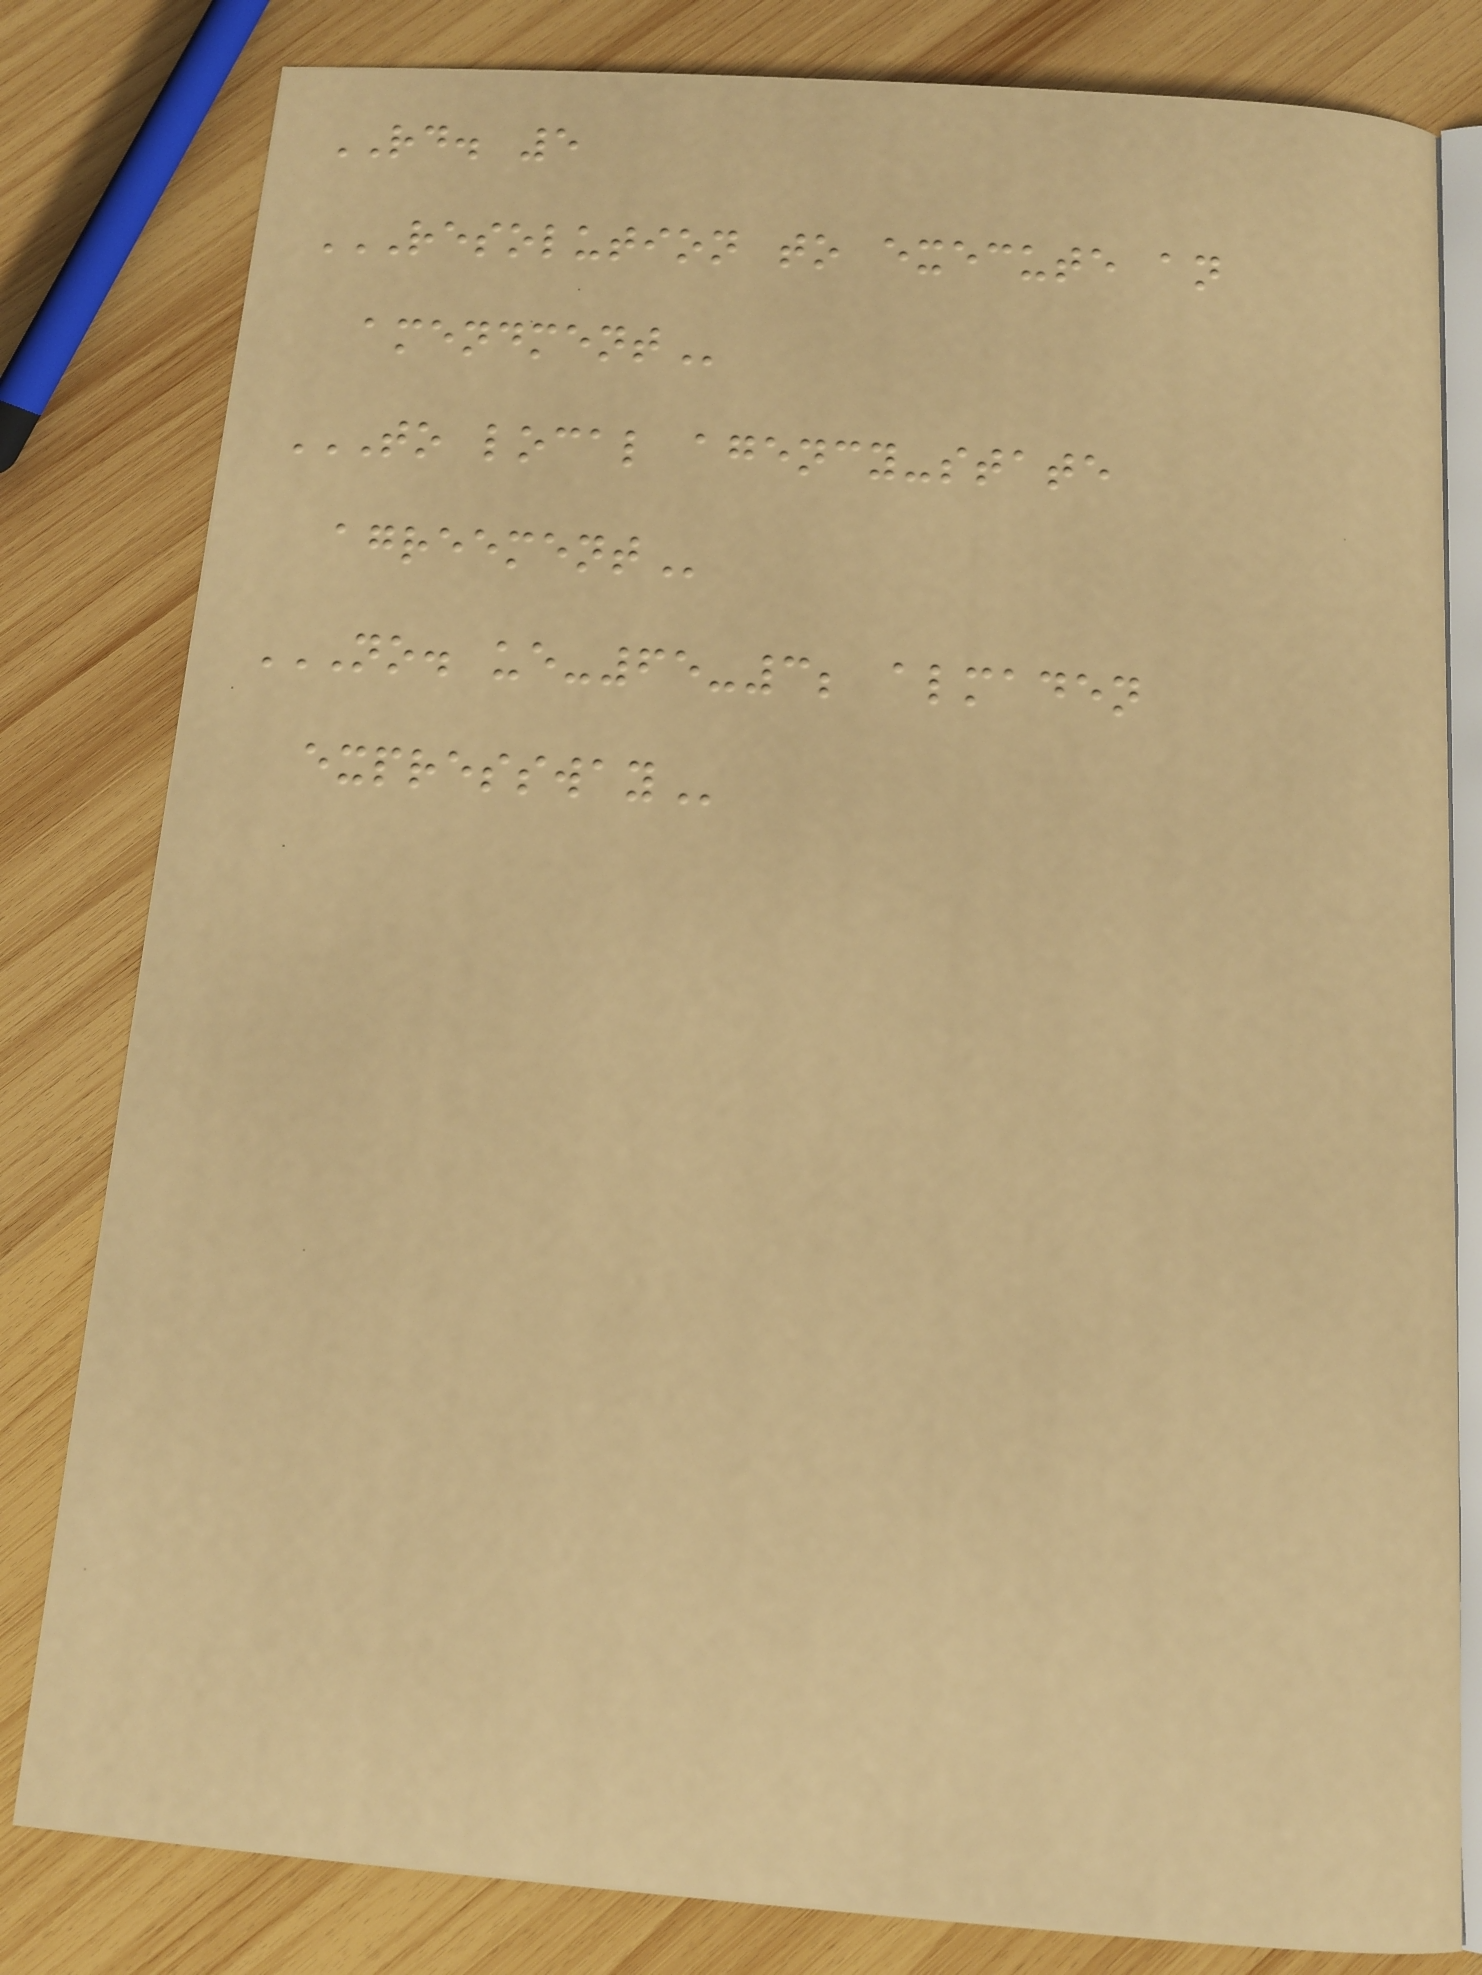RD. 5
RESOLUTION TO EXECUTE AN
AMENDMENT
TO LOCAL AGENCY-STATE
AGREEMENT
NO. UE-65-3; ALMADEN
EXPRESSWAY
